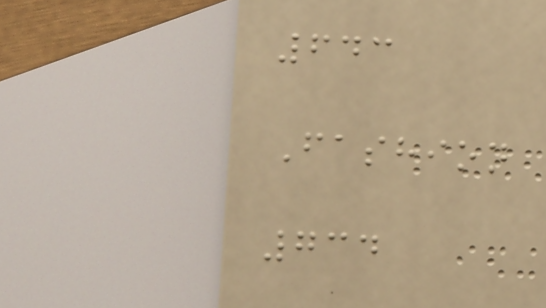643
Fashion
734
